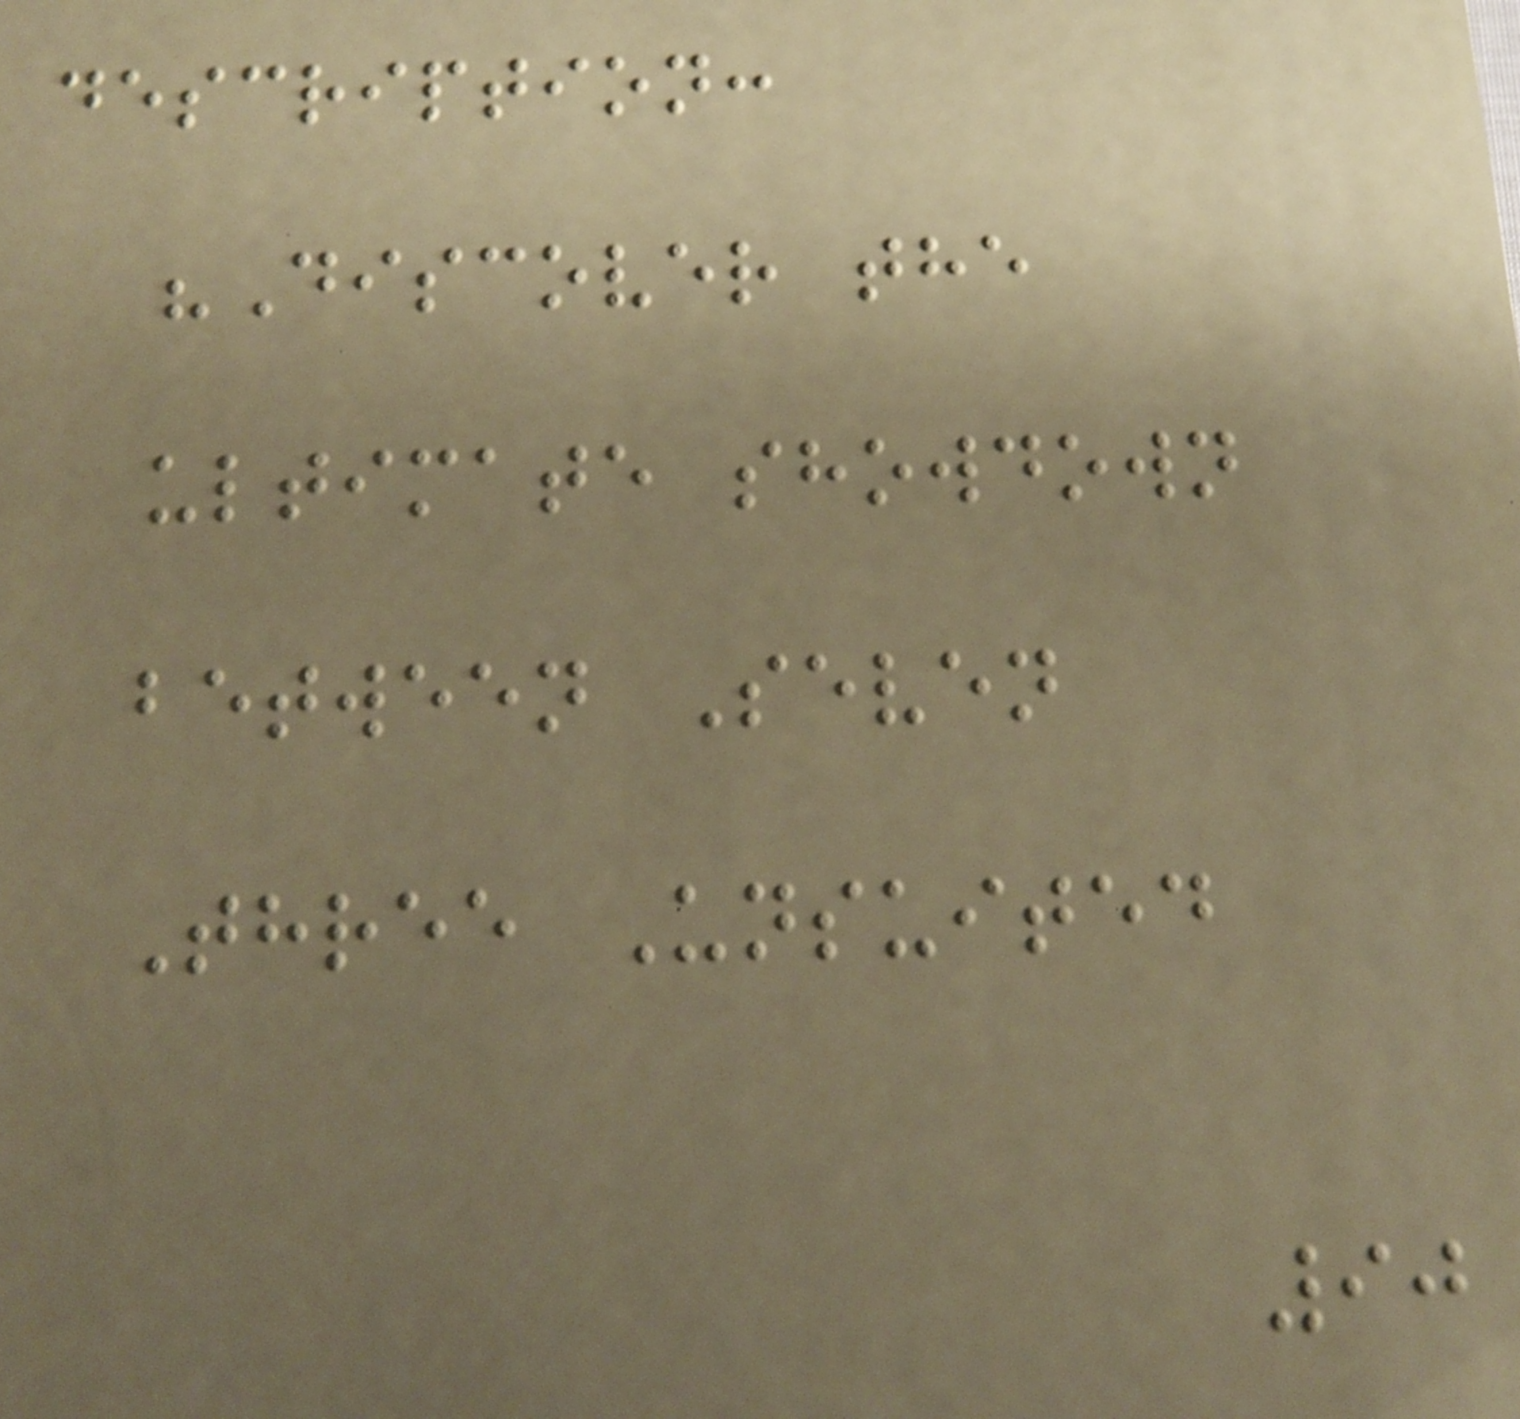description:
"Discover the
ultimate showdown
between Seven
Three Unsuited
90
